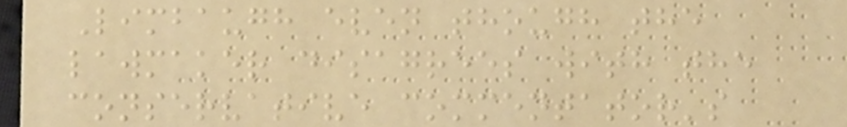Limbaugh even though the
lawmaker disagrees with the
conservative commentator's
